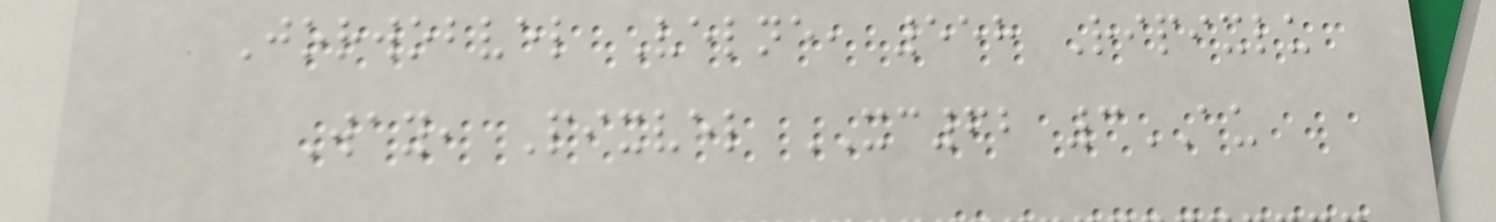Jorwobvel Velne, 558 Ripixlu
Way, Pixvel XC62 3AU
